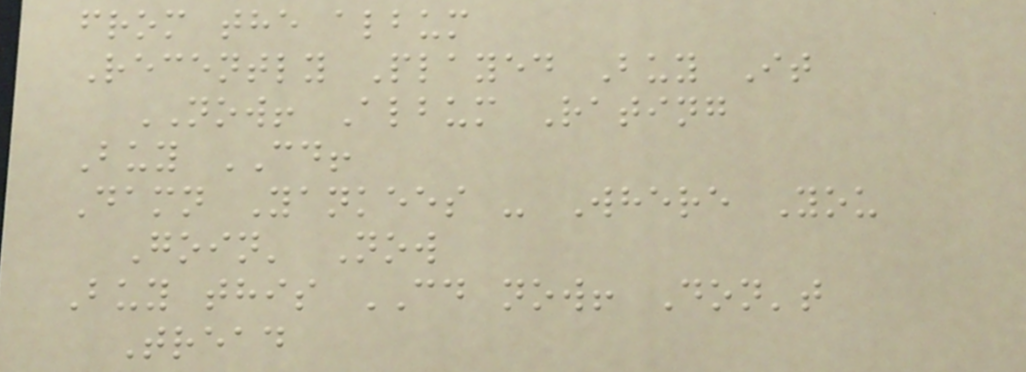from the album
Recently Played Buy It
NOW! Album Rating
Buy CD!
Damn Yankees - Where You
Goin' Now
Buy this CD now! Don't
Tread
